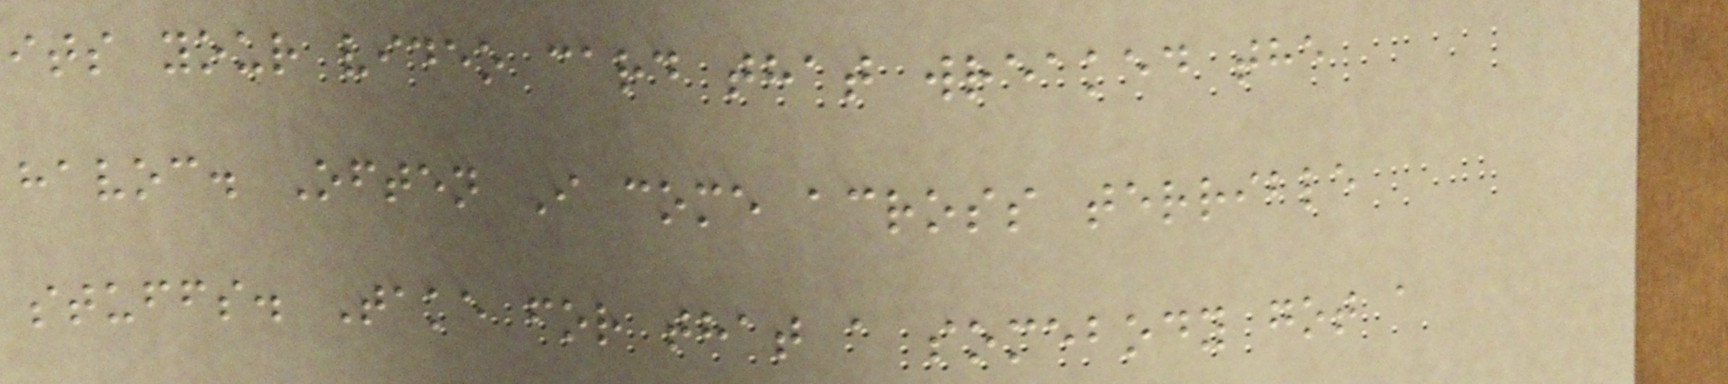its your video card that wreaked the
havoc. Often I come across terrible
stuffs. Take for that a somebody got a
